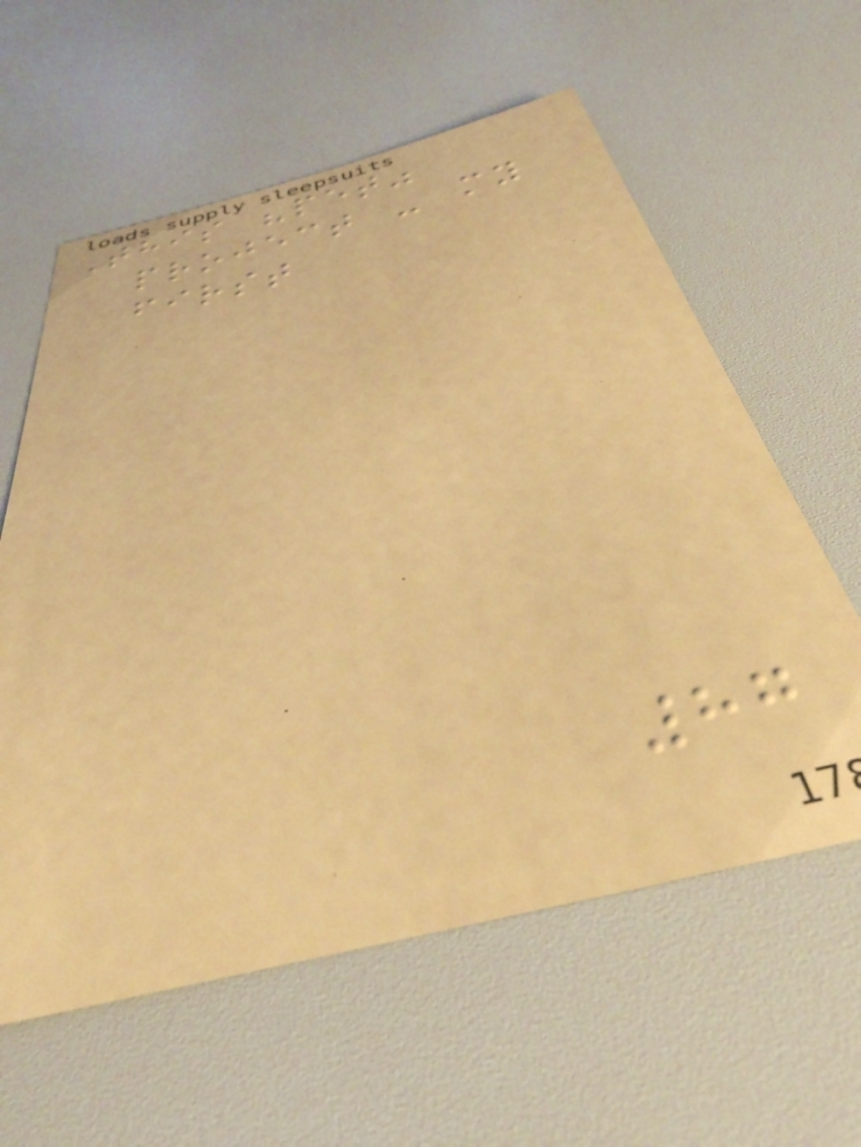This "pet"
project - my
first
87
